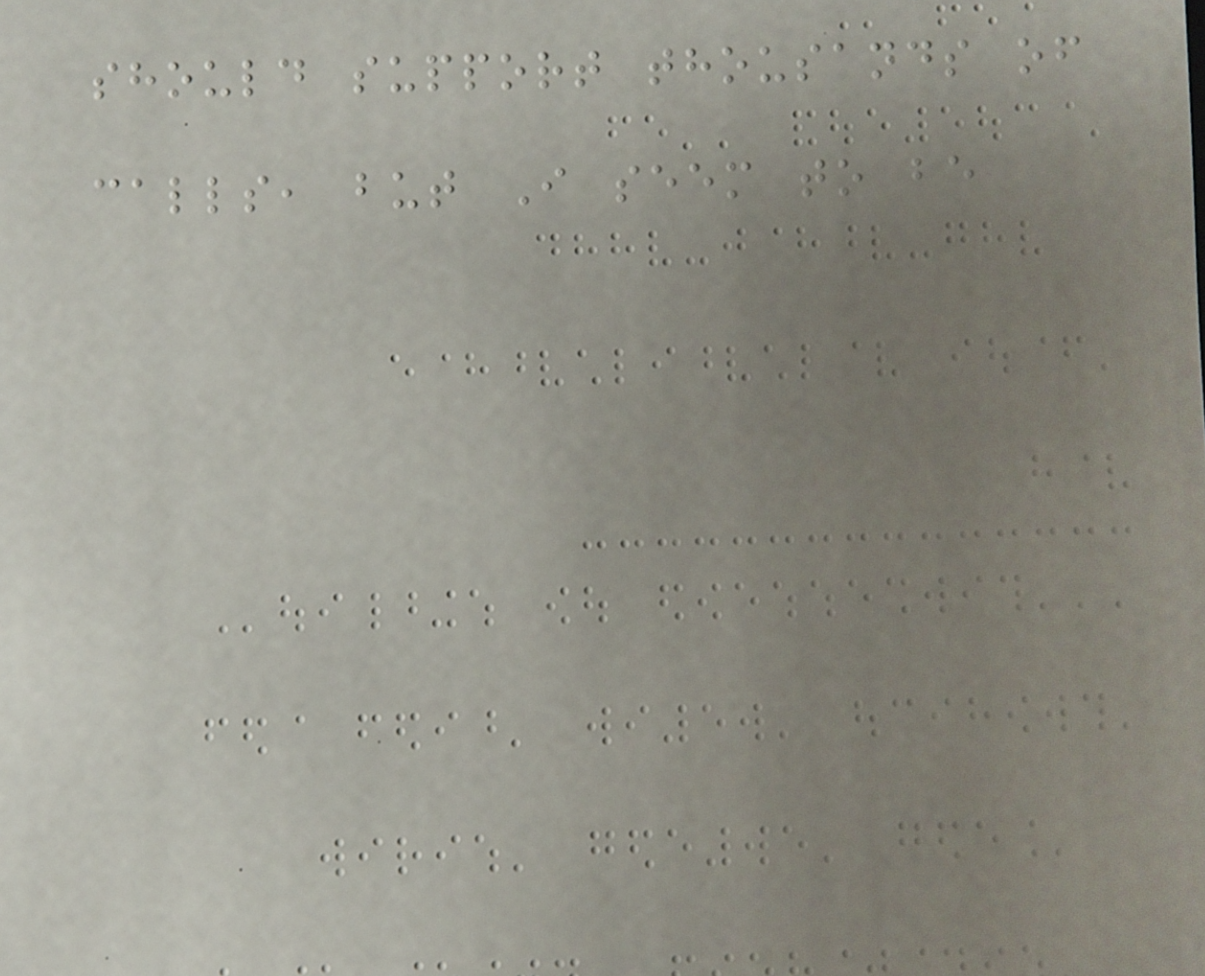should support thousands of
calls, but I seem to be
